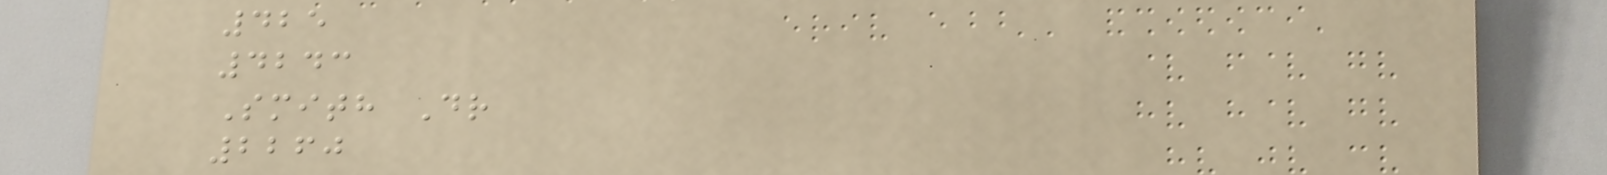425
4243
Smith Dr
2260
